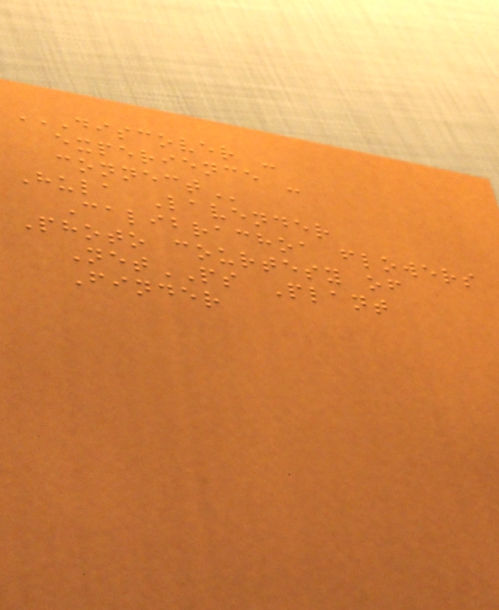DISCOVER -
EXPERIENCE -
CONNECT
Hula Lavender
Calibrachoa flowers
Photo courtesy of
NetPS Plant
Finder
